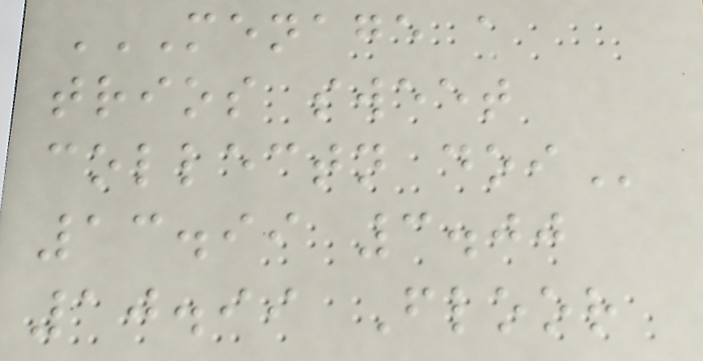MENAGE A
TRIOS SWEET
COLLECTN DOI
13.99 3.00
10.99 Floor
